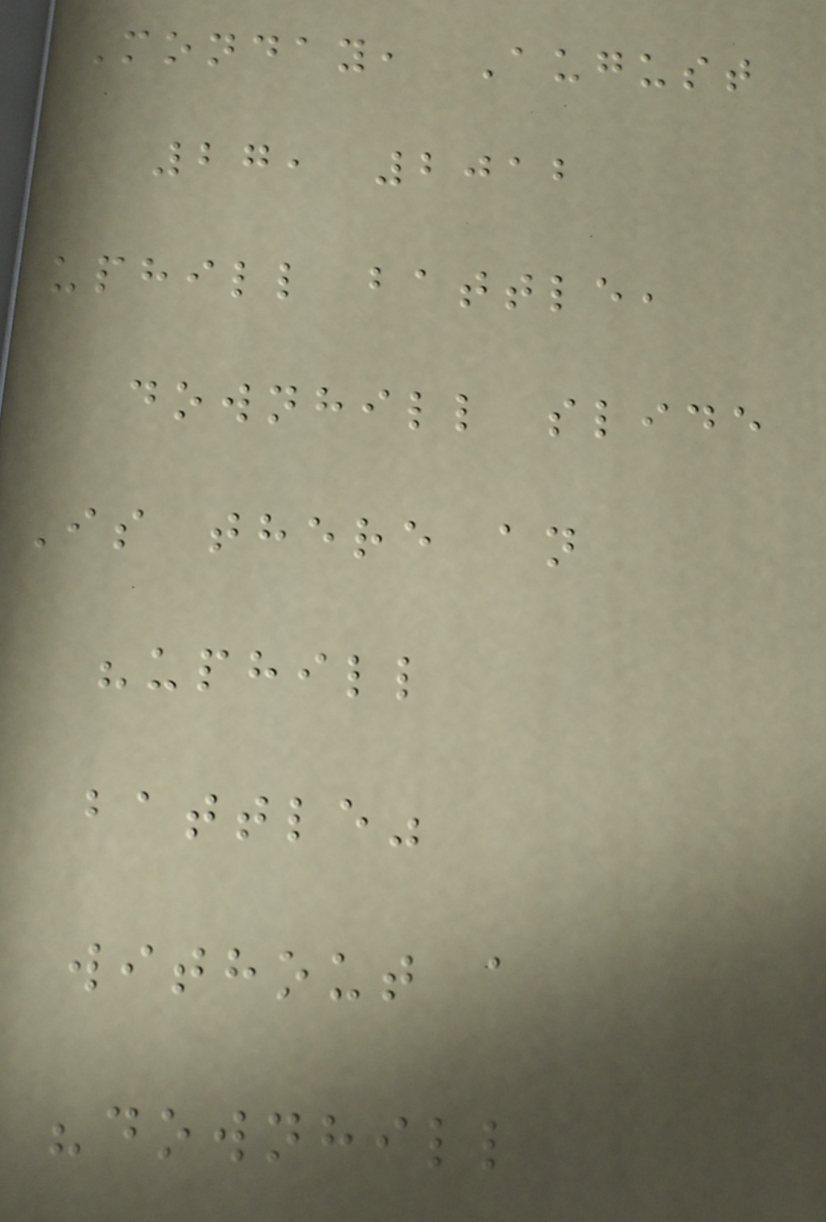Monday, August
27, 2012
uphill battle,
downhill slide
Is there an
"uphill
battle"
without a
"downhill
